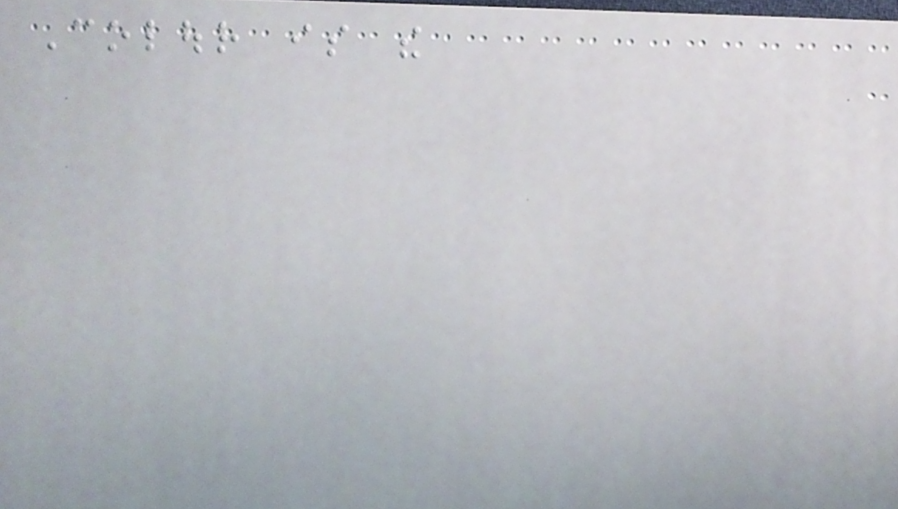Colour is the
